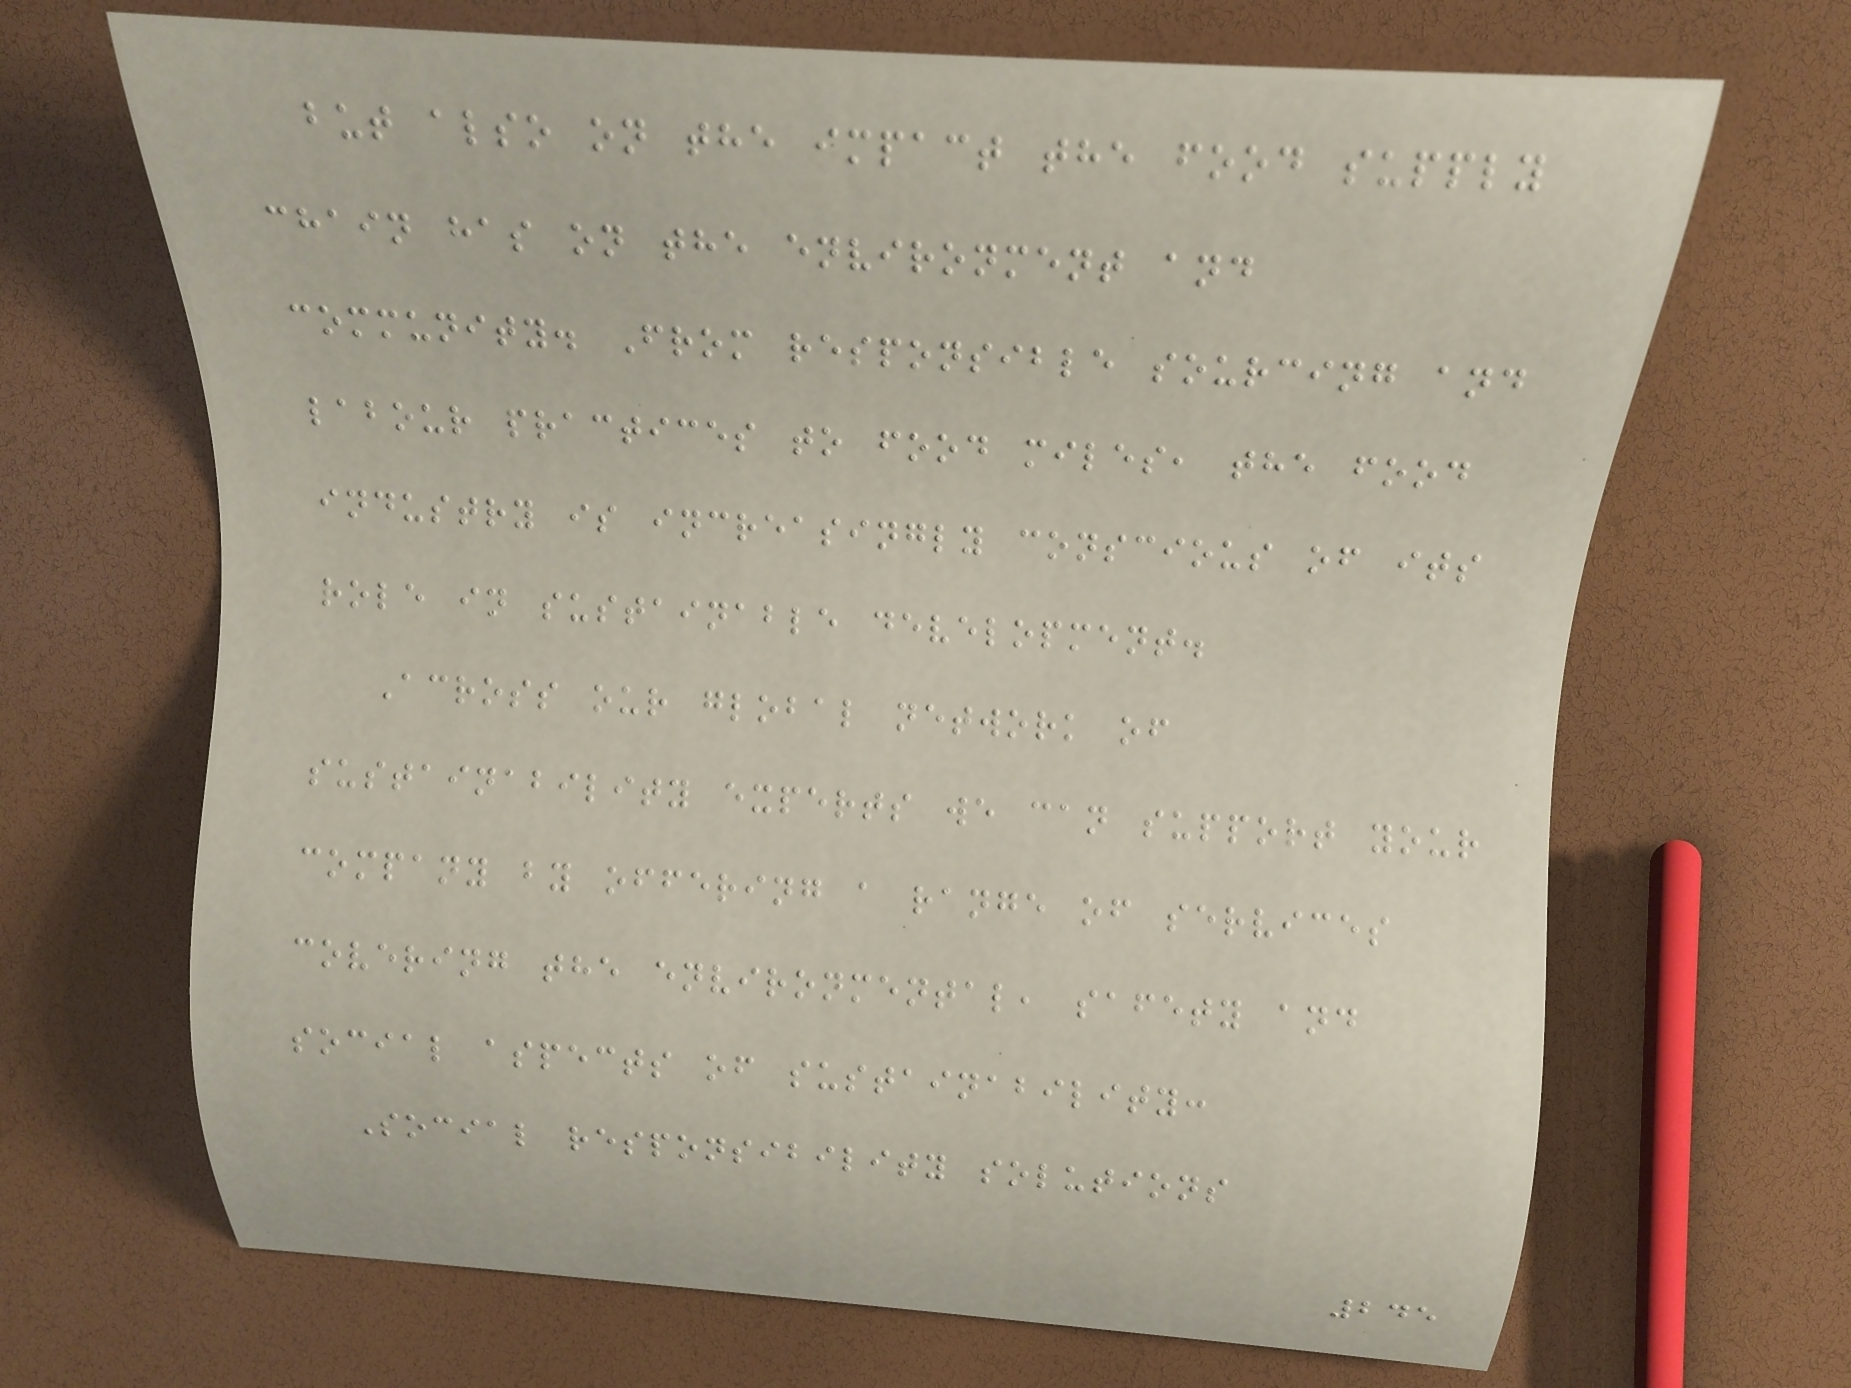but also on the impact the food supply
chain has on the environment and
community. From responsible sourcing and
labour practices to food miles, the food
industry is increasingly conscious of its
role in sustainable development.
Across our global network of
sustainability experts we can support your
company by offering a range of services
covering the environmental, safety and
social aspects of sustainability:
Social responsibility solutions
245
